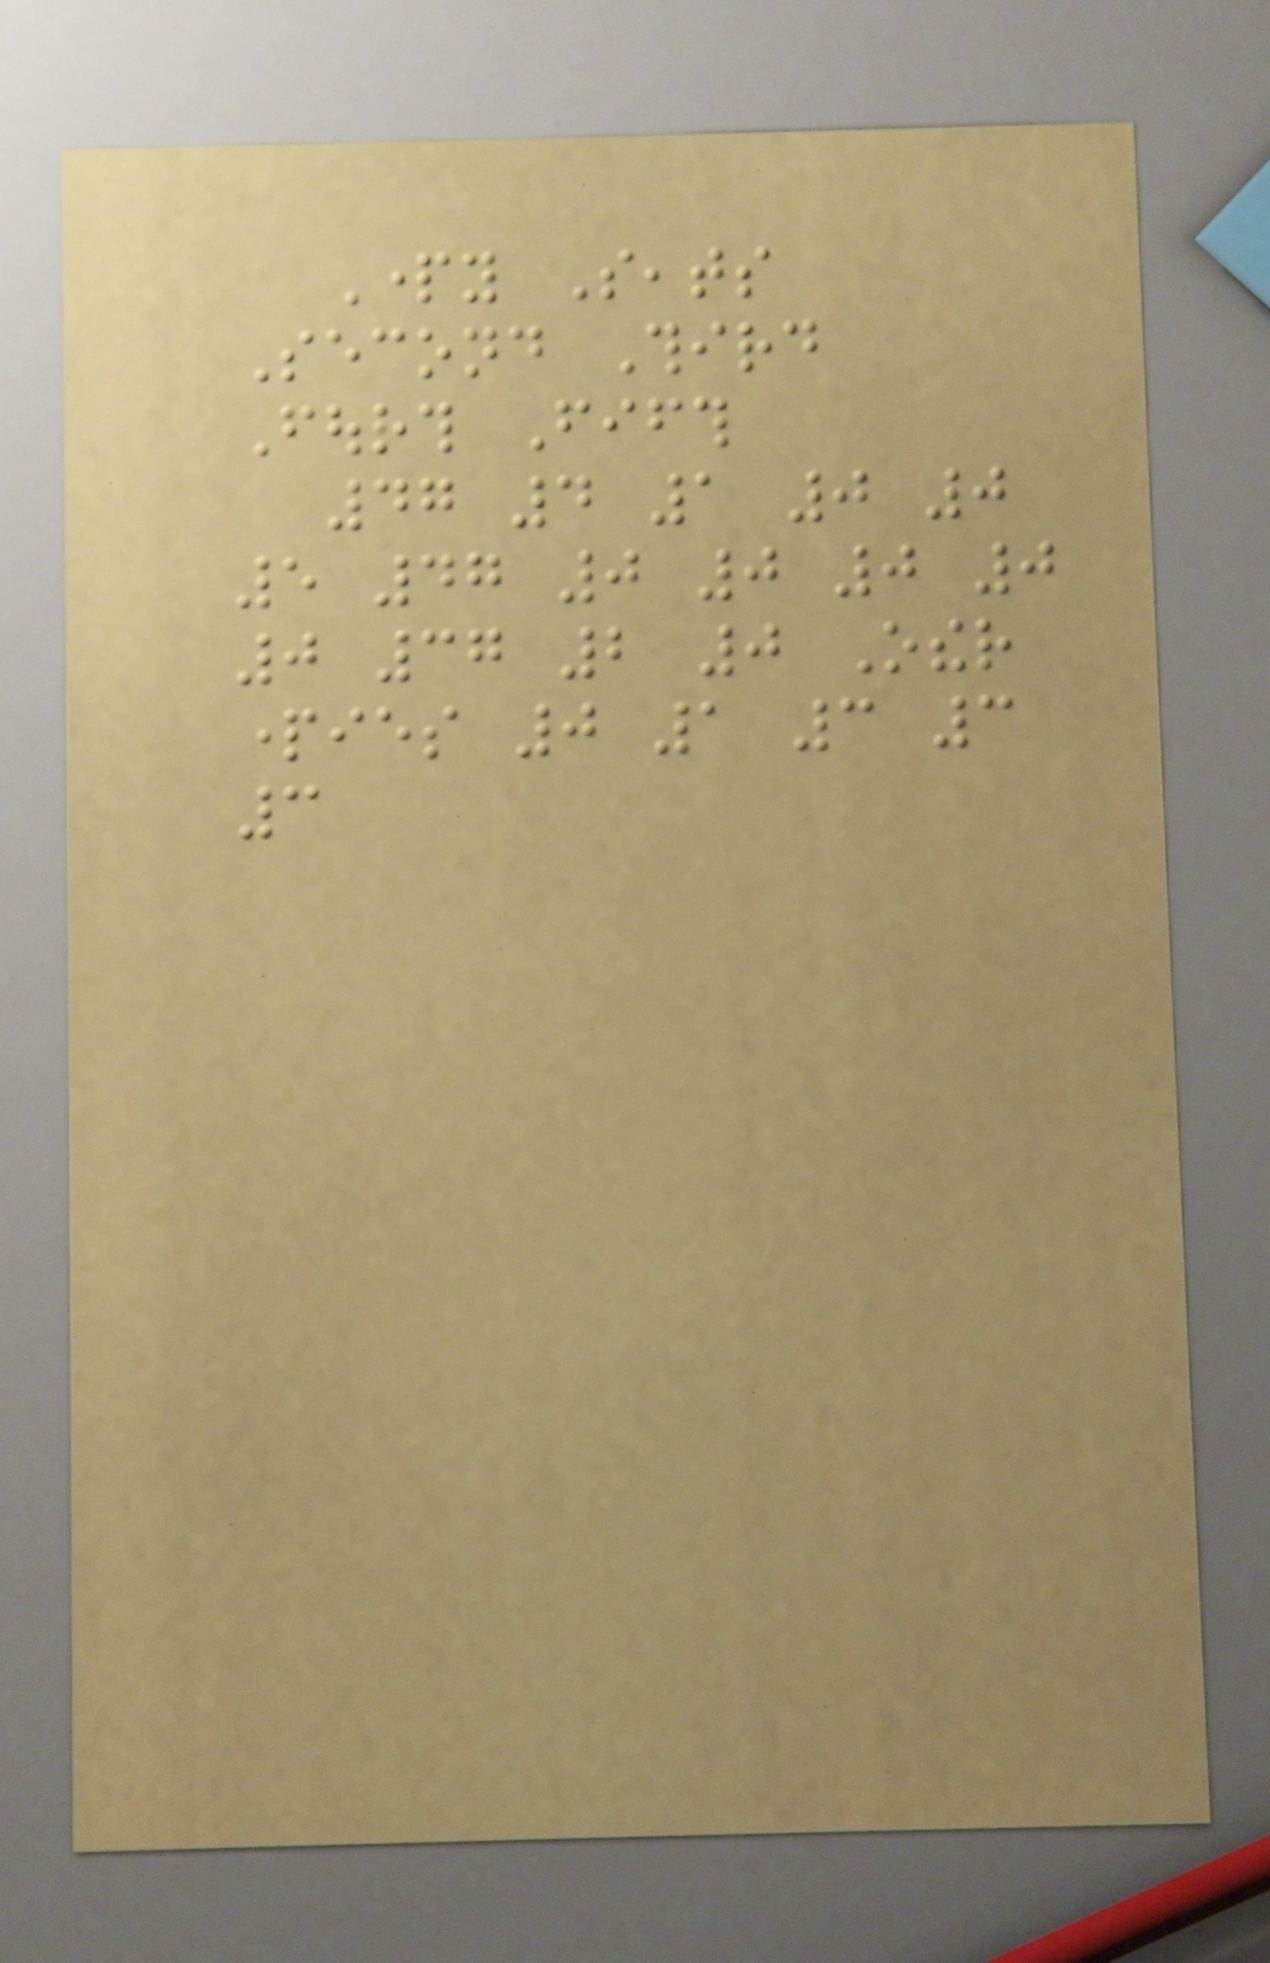Party Seats
Second Third
Fourth Fifth
47 4 1 0 0
5 47 0 0 0 0
0 37 2 0 Other
parties 0 1 3 3
3
